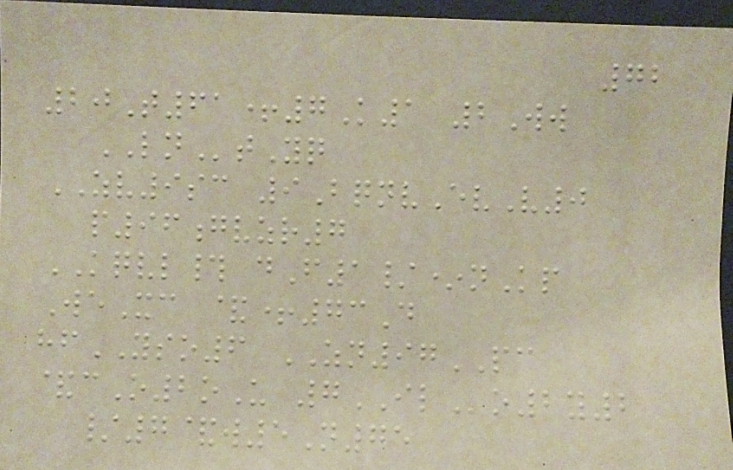72
20T61+7K1 2Ww
LNtYq
ZV9sc 9BqnvEvV0
p96gvzr7
KQVL# dF1/*nKp
WeXc &+73D
hfYSO6 ZN97PC
&cO2oU 7ILo2y2
/7&w5N75
